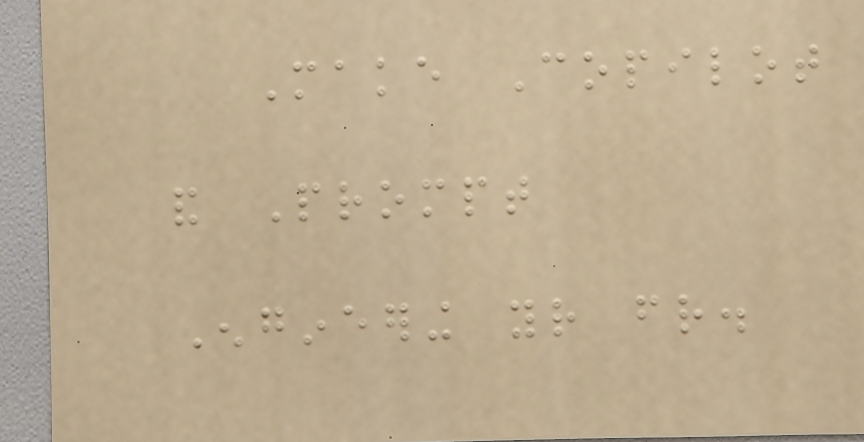Make Copilot
and Prompt
Engineering your friend.
